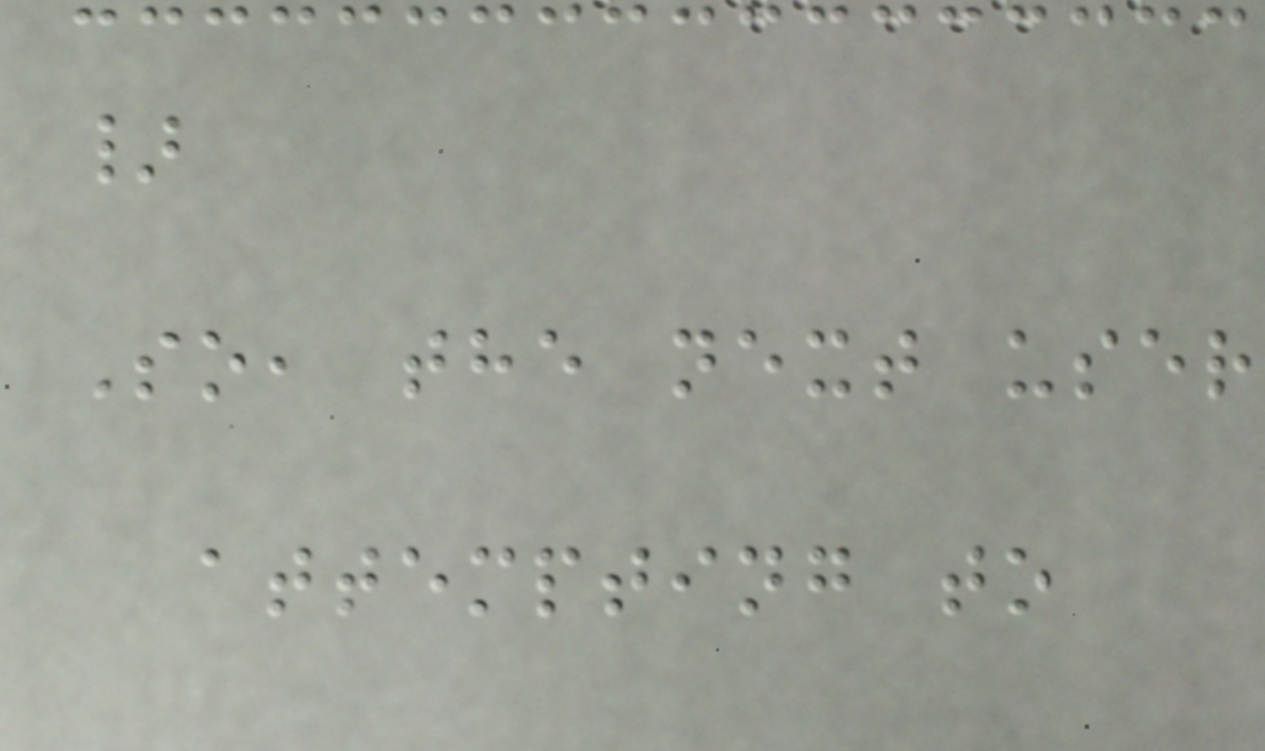}
So, the next user
attempting to
